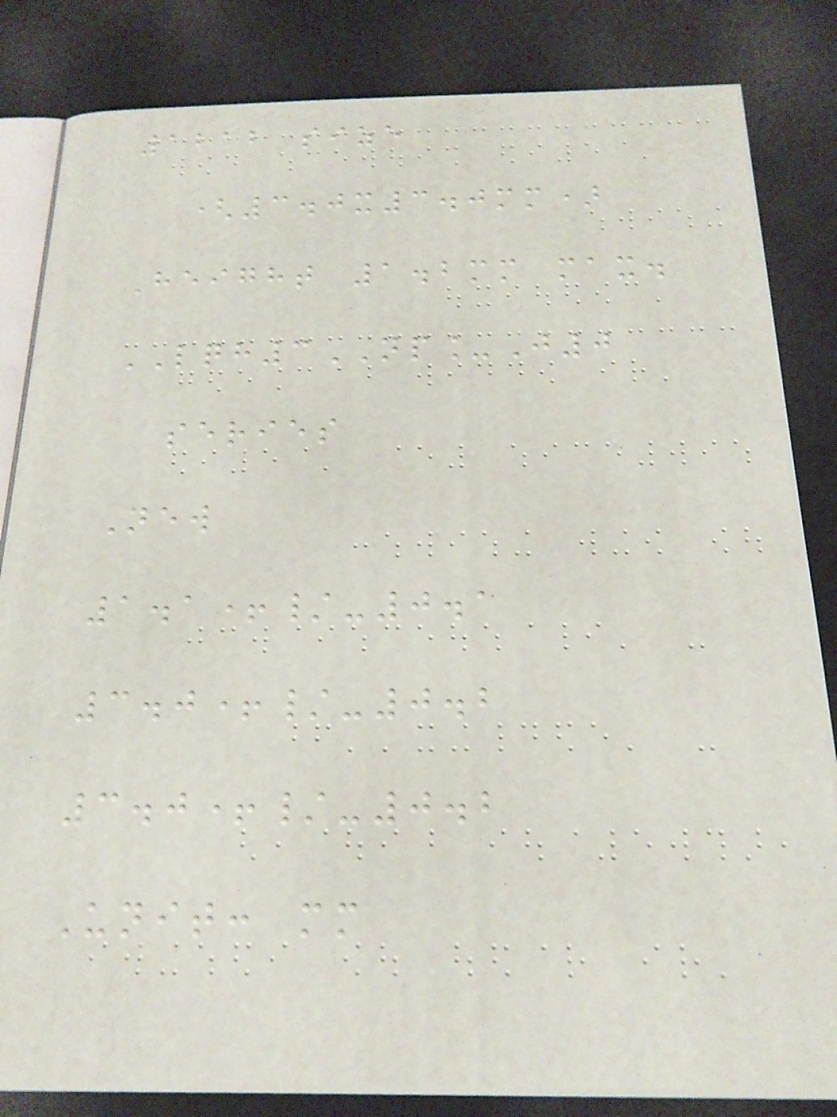1212 size
(3.0x3.0mm)
Height 1.2mm max.
LQH3NP_J0
series
New
1.1+/-0.1
3.0+/-0.2
3.0+/-0.2
Unit: mm
